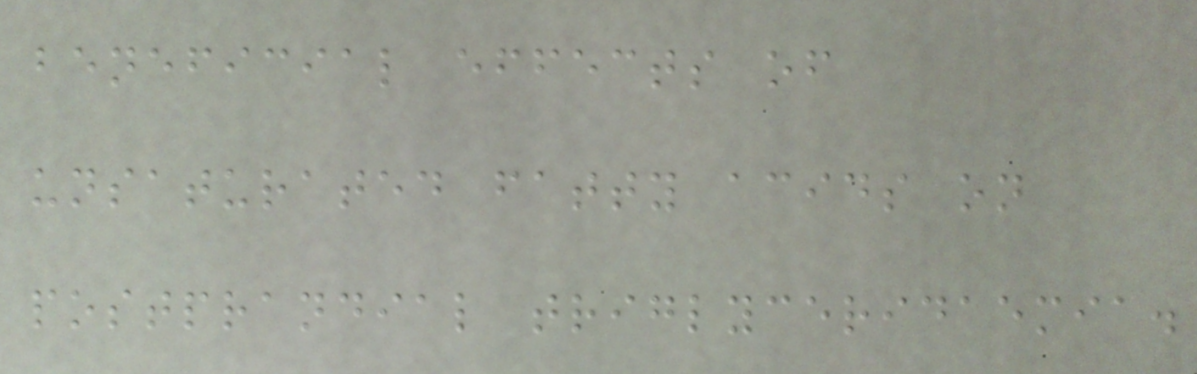beneficial effects of
unsaturated fatty acids on
postprandial triglyceridaemia.
